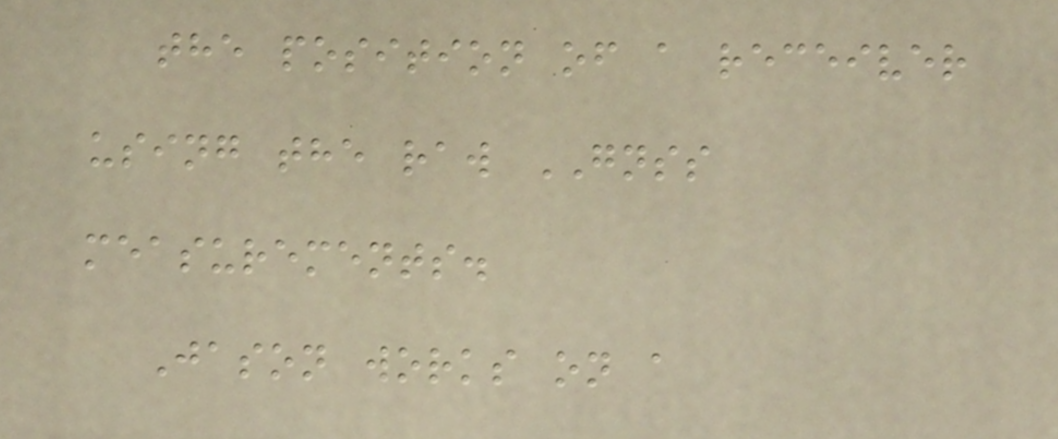the position of a receiver
using the raw GNSS
measurements.
Jason works on a
